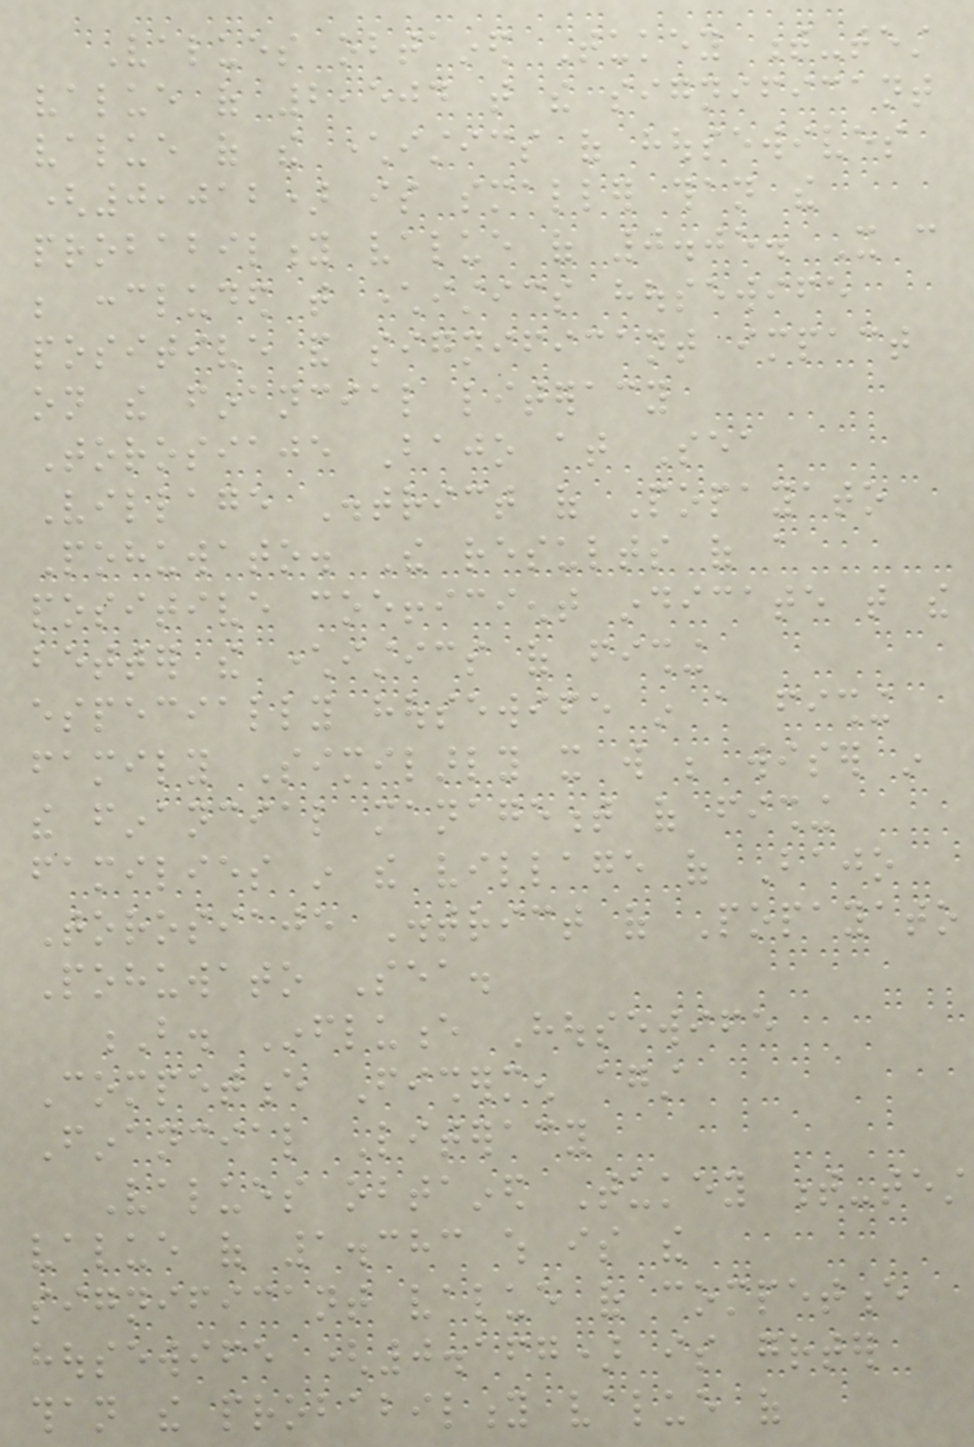Values obtained Tukey t-test
value of 2,504 that the significant
value of the characteristics of housewives
(0,012) is smaller than the
probability value of 0.05. It can
be concluded that characteristics housewife
positive and significant impact
on the financial literacy
Torosiaje Bajo at Sea
Village District of Popayato
Pohuwato. The results of a
positive coefficient indicate that the
better the characteristics of fishing
especially housewife in a fishing
family Similarly it will be wiser in
the financial management of fishing
families in the village of Bajo
Torosiaje District of Popayato
Pohuwato Sea.
B. Influence Housewife
Competence Fishermen against
Financial Literacy
Values obtained Tukey t-test
value of 1.383 which is the
significant value of competence
housewife (0.167) is greater
than the probability value of
